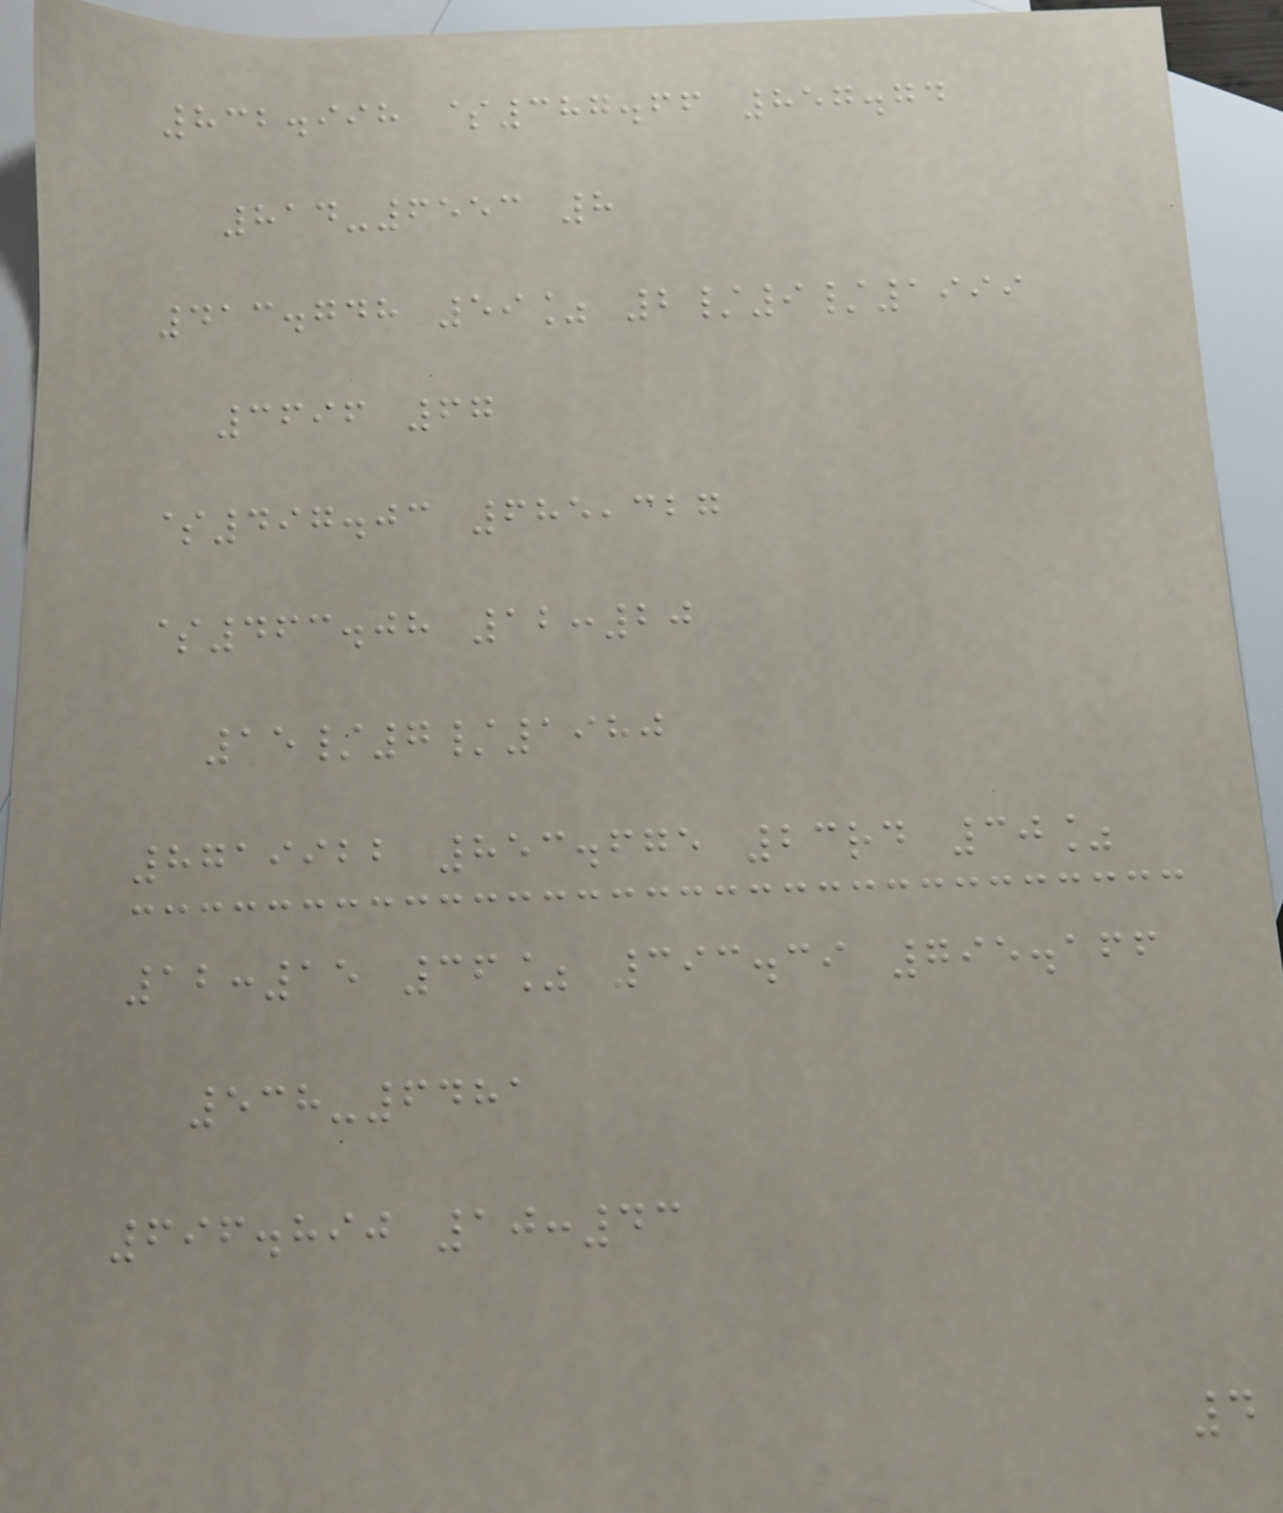832.998 $387.66 857.74
814-6553 8
413.748 59% 2/9/1999
3696 67
$497.03 685,327
$463.08 12:20
15/7/1980
8719922 853.675 23rd 30%
12:15 36% 393.39 795.166
538-6481
696.890 10:43
4
